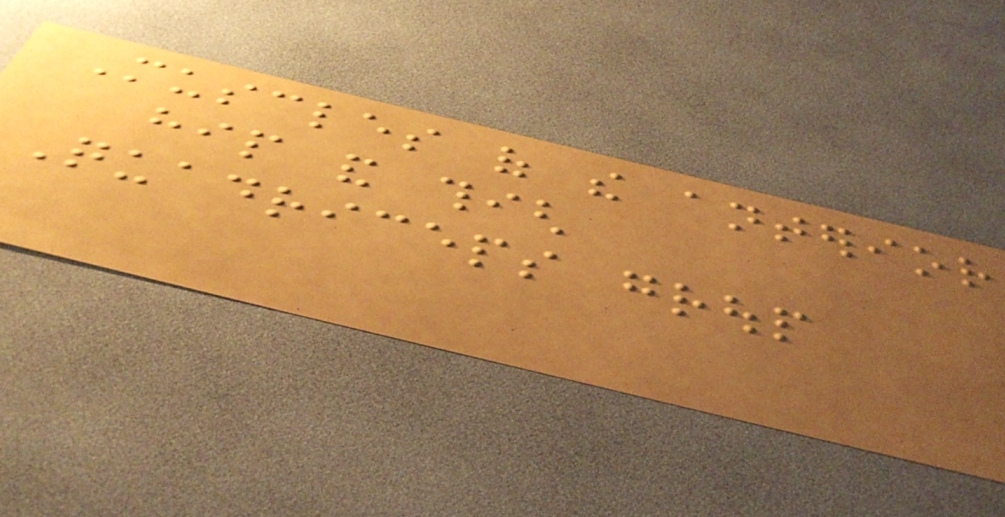Muscles of the anterior
hip and thigh
Quadriceps group
